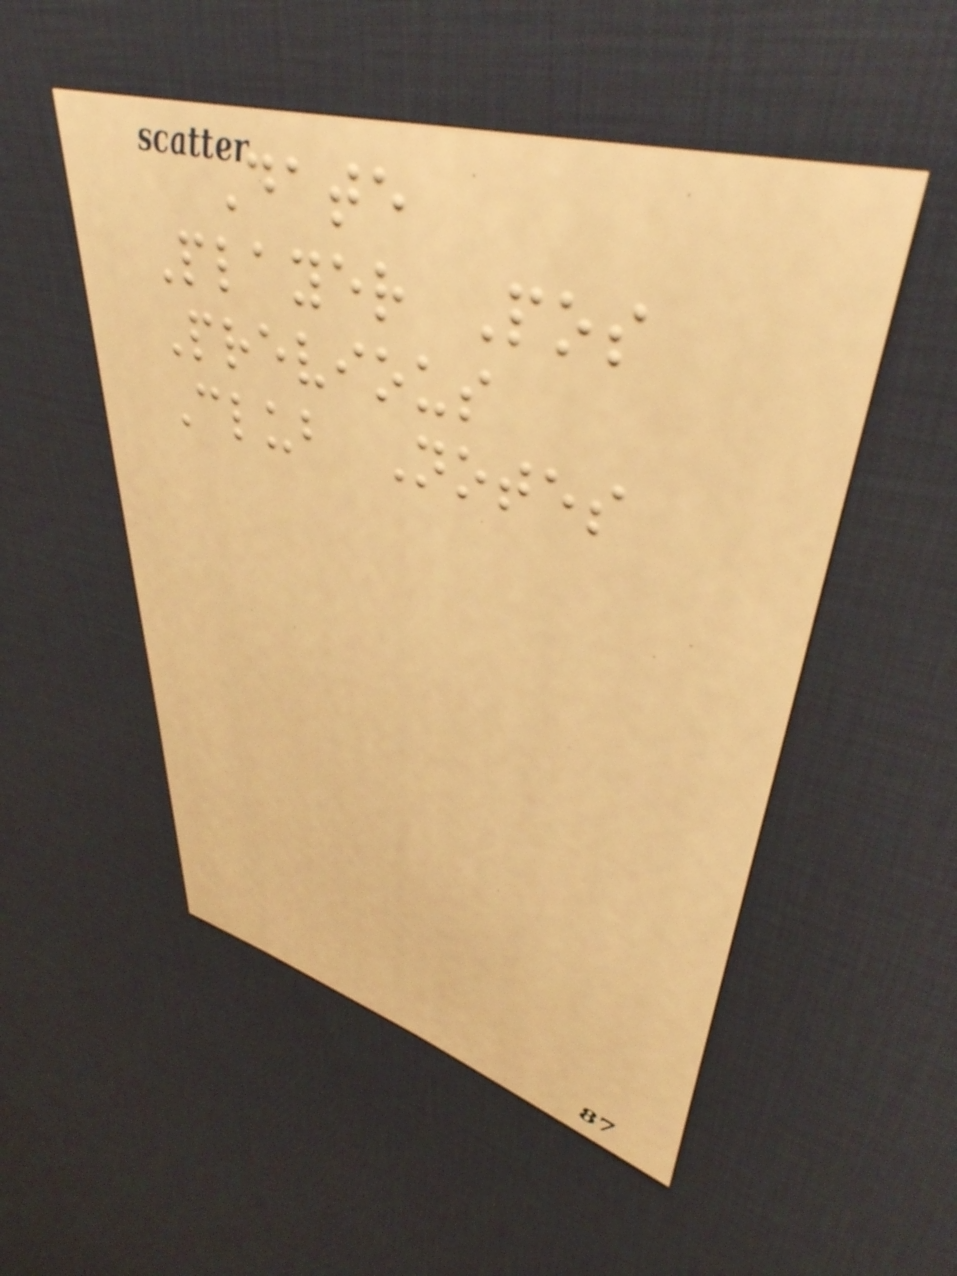Date
Player Pos
Previous
Club Notes
